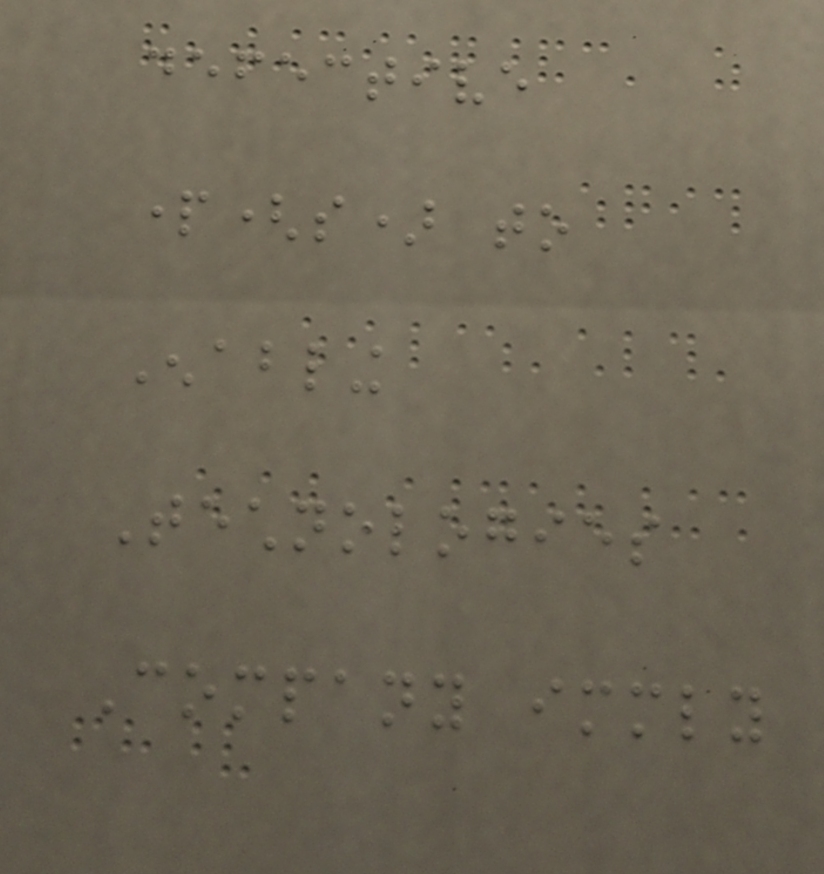defective
part(s) to
Enabling
Technologies
Company immediately
